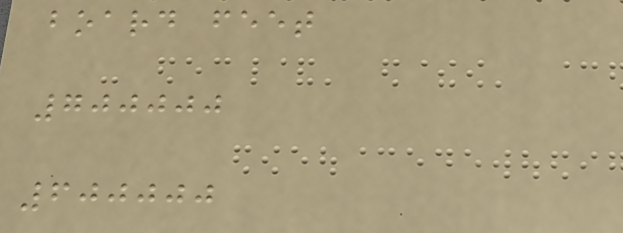board feet
700000
600000
